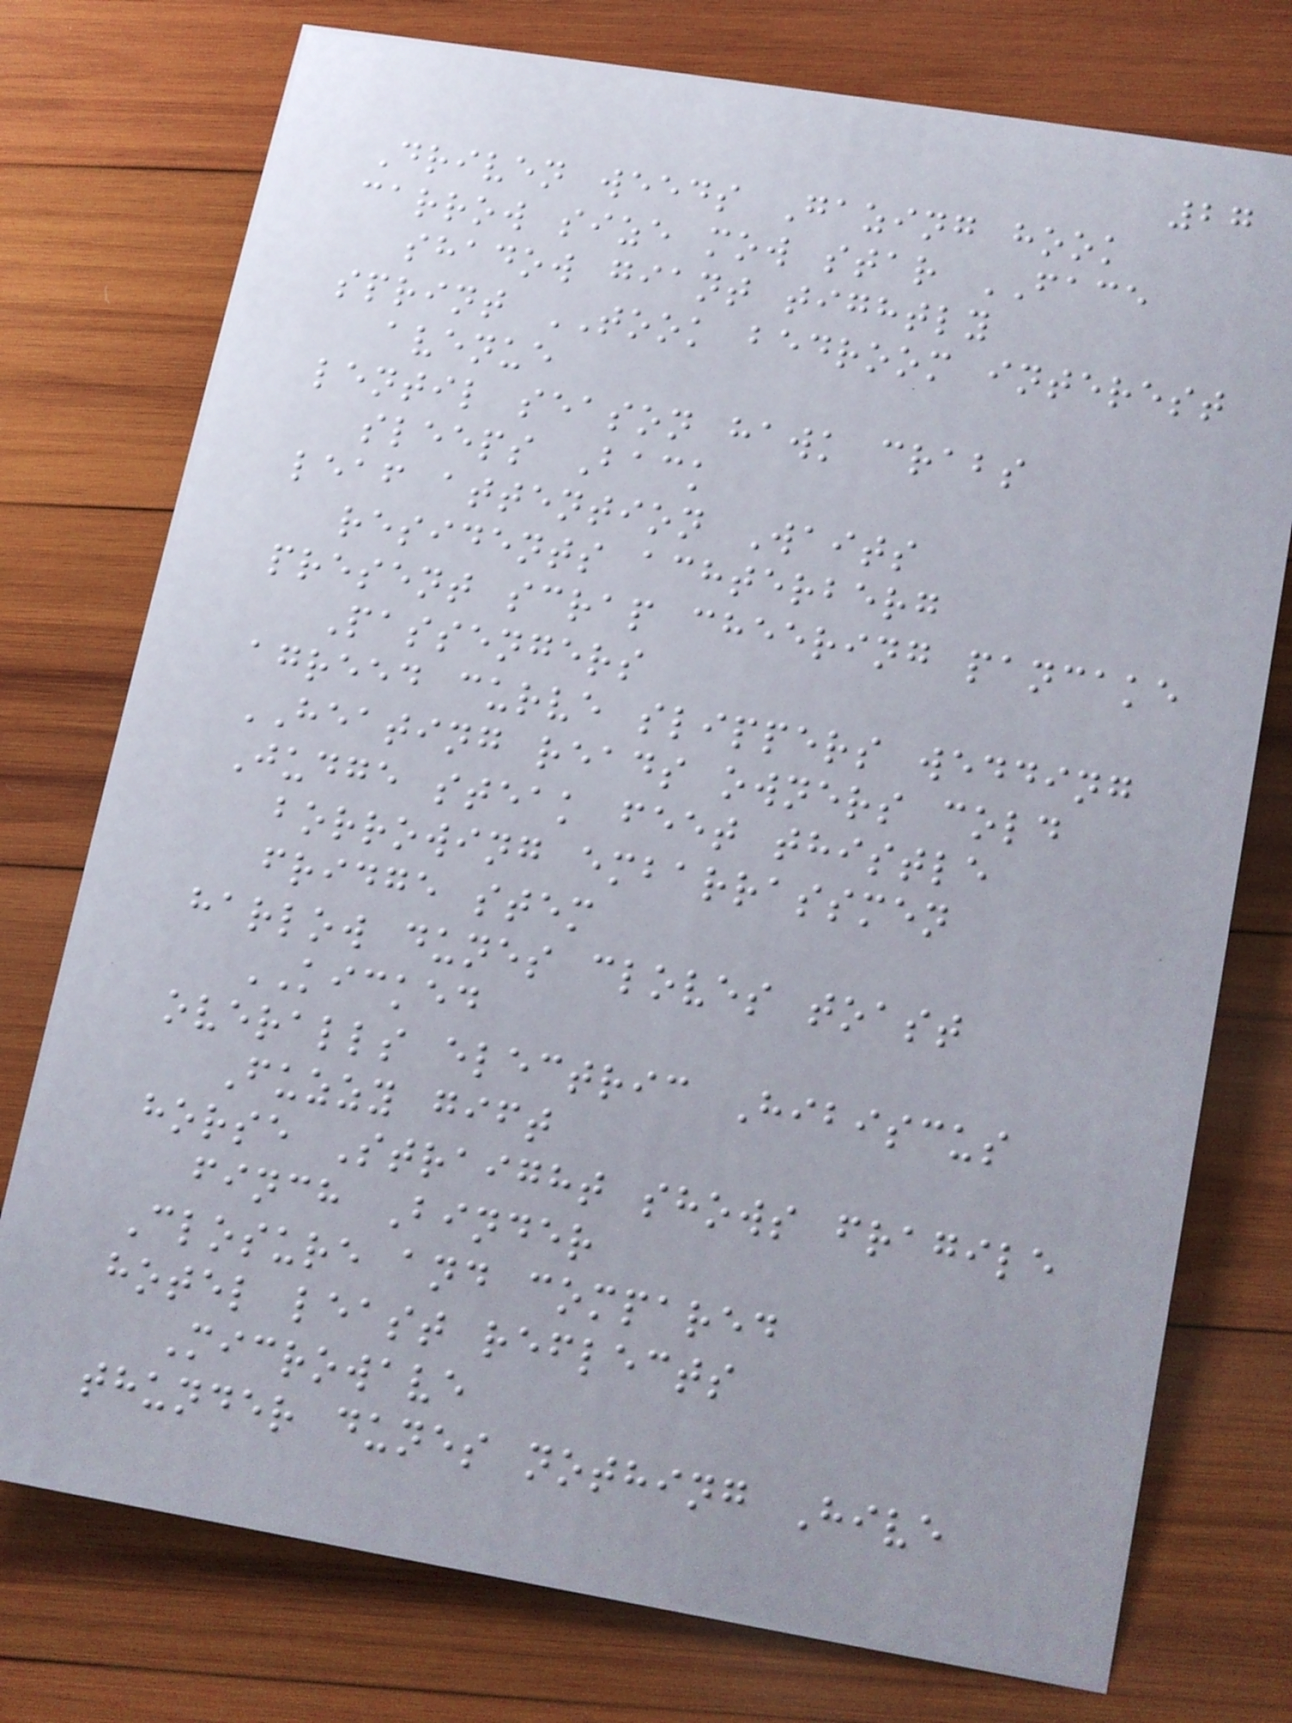27
Driven weeds Gazing hook
carrow size mow star FACE
shadow giant tightly
sprint TOOK bedroom interest
avenue
lentil season hawk crabs
sleeps Back
leaf attention Waits
residents achterberg
present scrap cheering pancake
Passengers
agreed curve slippers wedding
HEATING reads owners cold
Judge steak feet thistle
borrowing embarrassmen
fridge stem
harlow dunes cloves toast
KICKED
overalls electric Hibiscus
Fuzzy gift
horse Straight shows fragile
finch Binder
Closure and compared
hotel least reflects
Microwave
thunder dunes nothing Hive
